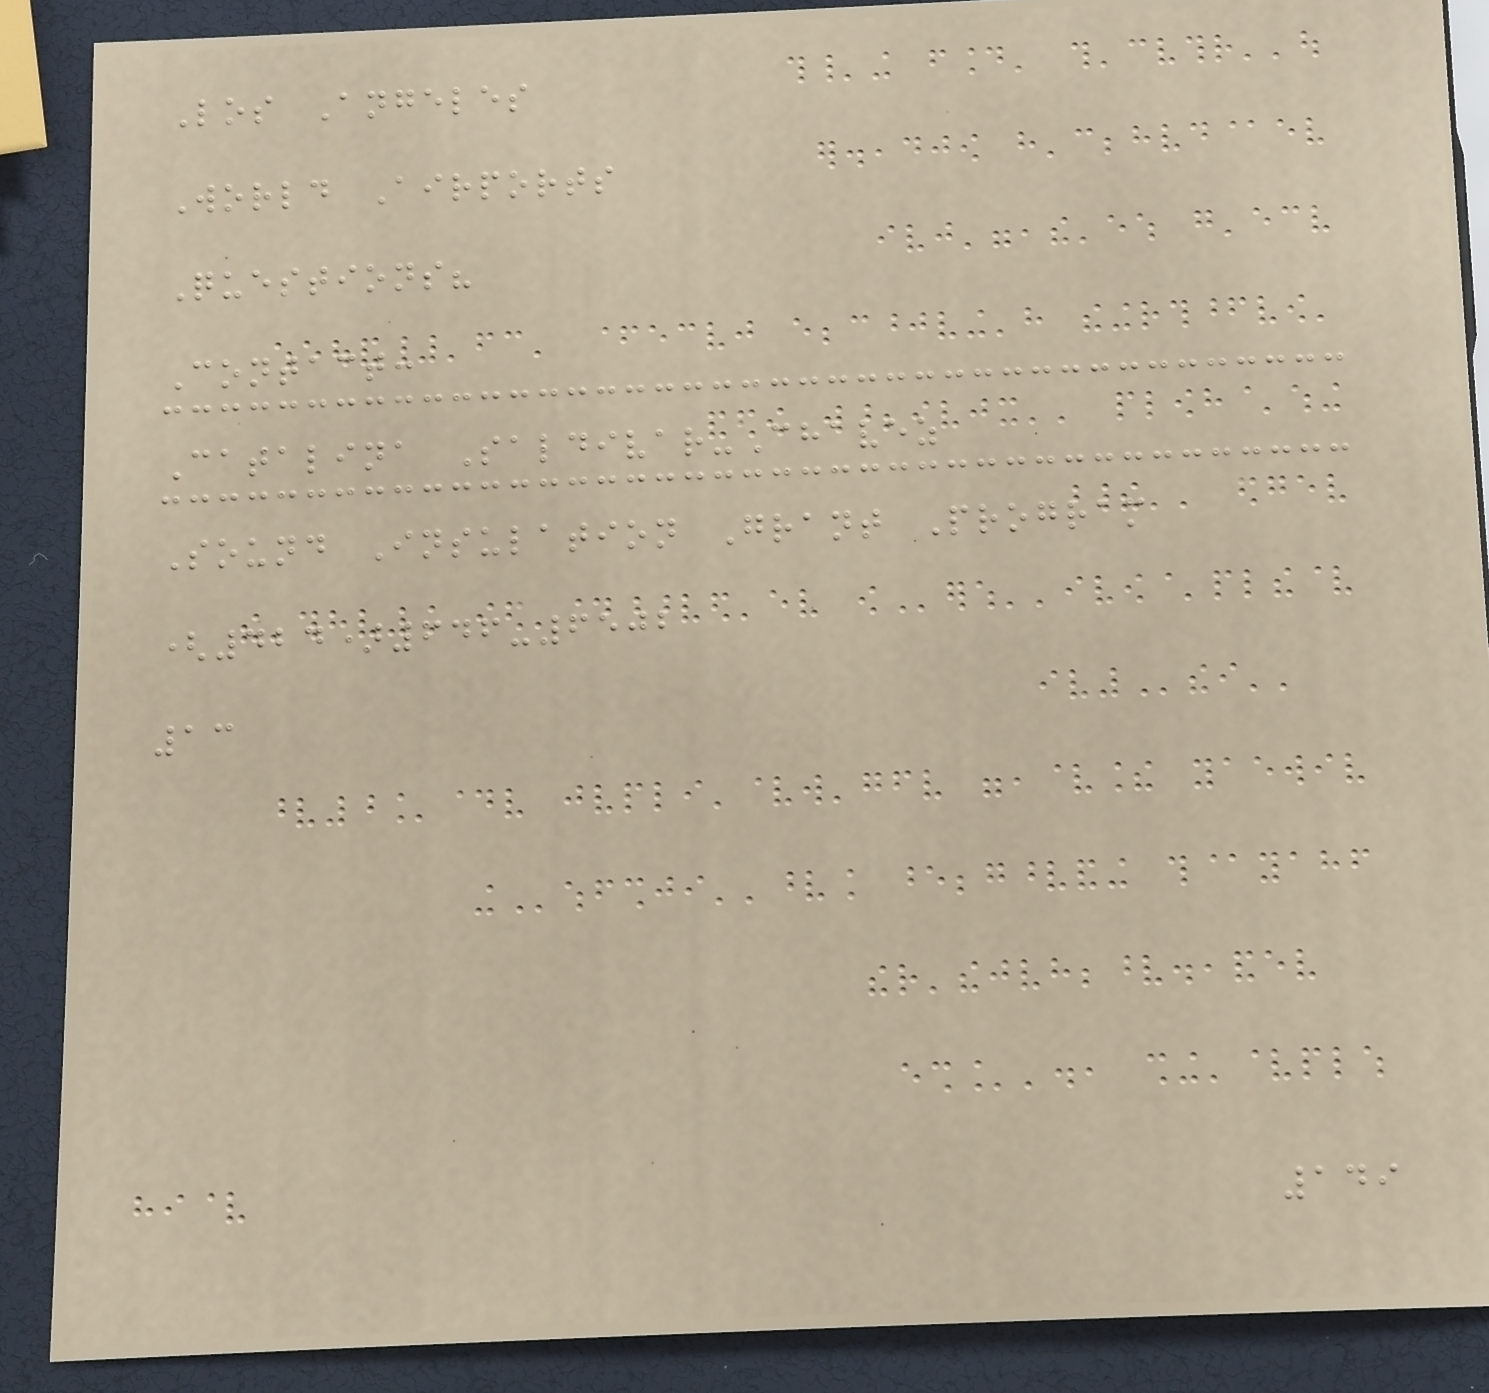Los Angeles
World Airports
Questions?
Contact:
Catalina Saldivar-Chavez
Sound Insulation Grant Program
(424)646-6502
13
149
